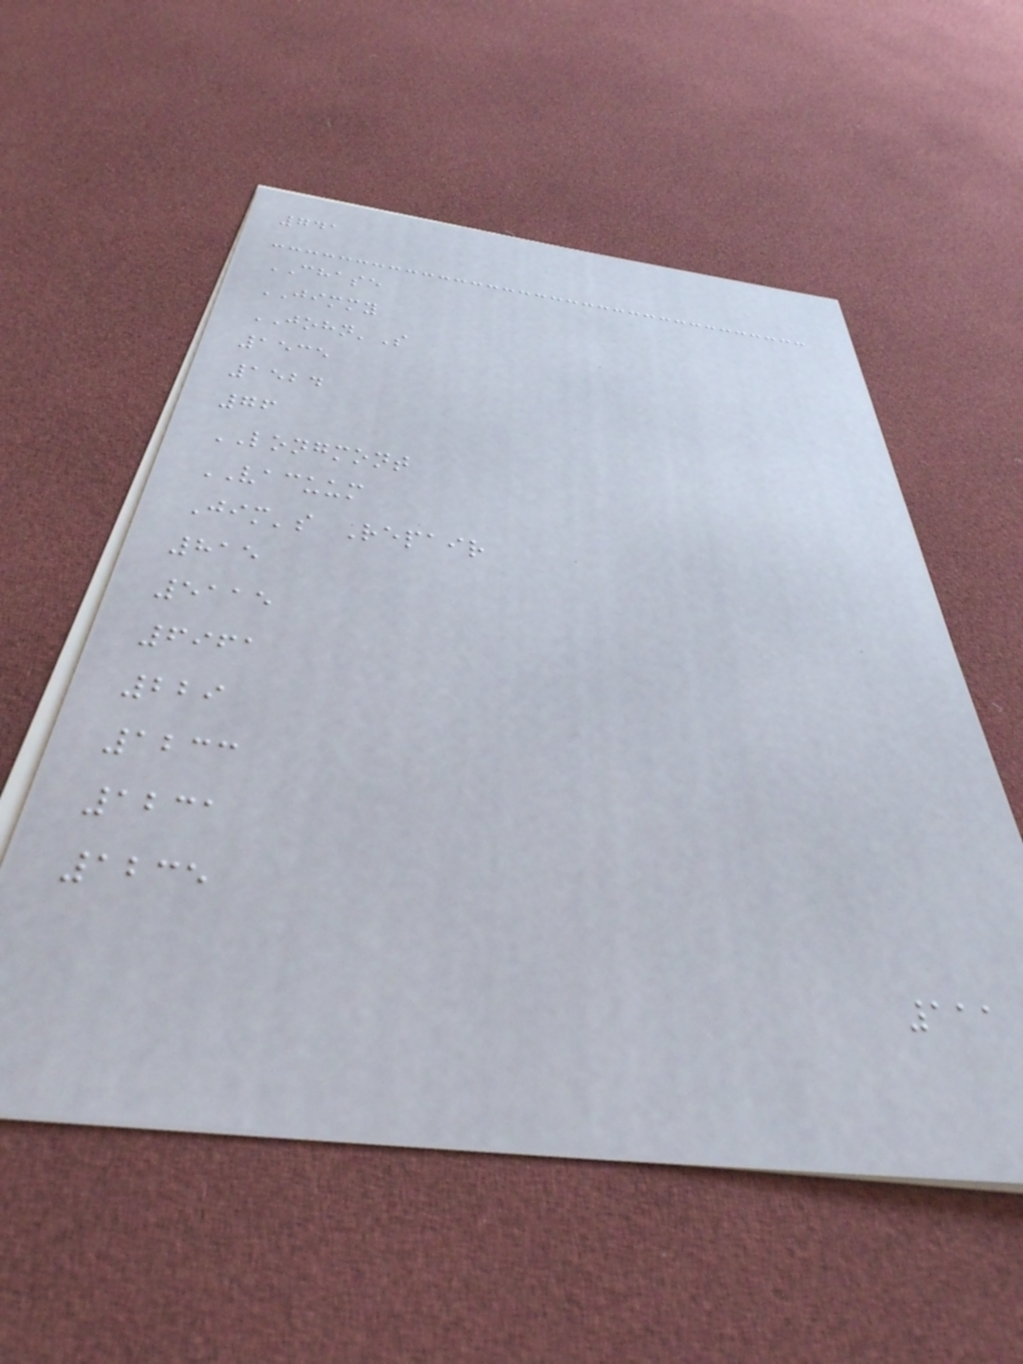741
CHASE
JIMMY
JOHN'S
1535
1524
76
LONGMONT
VACUUM
Jim's Repair
815
5115
6961
229
1233
1231
1235
111
